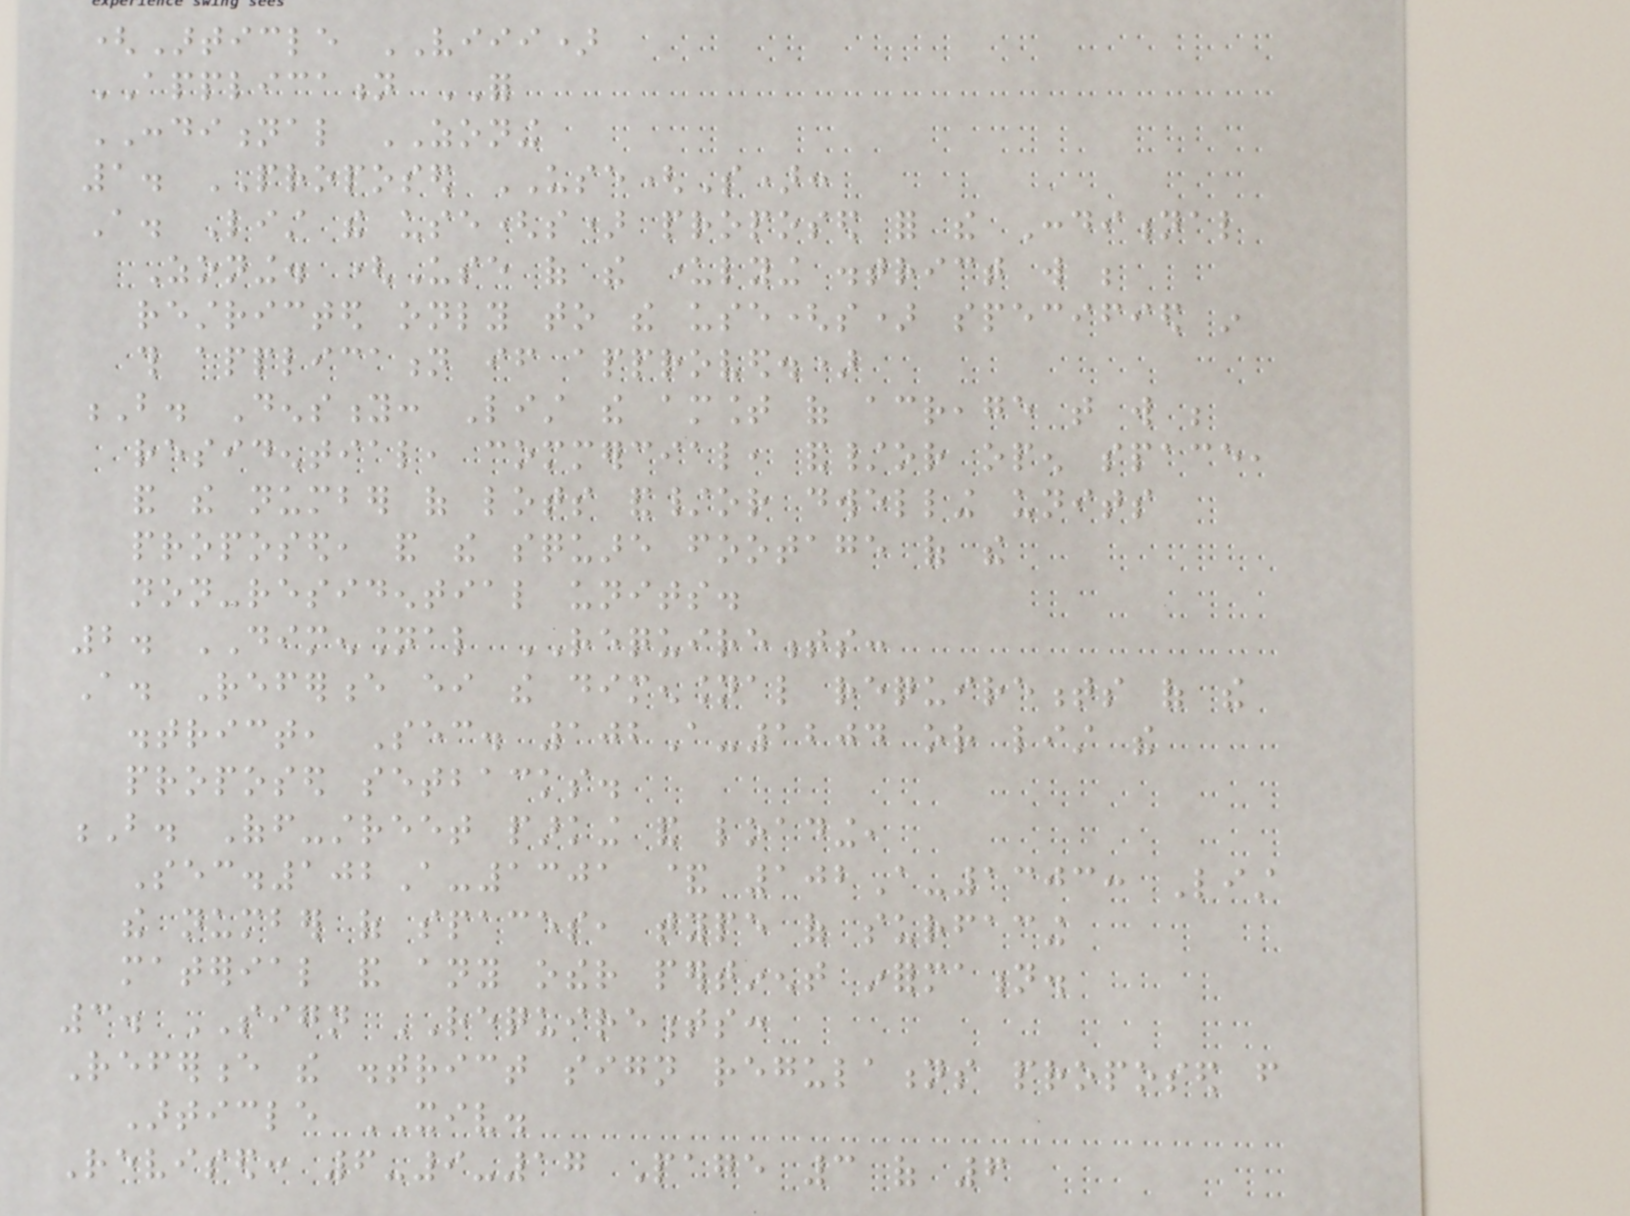(Article VIII)
APPLICATION FOR
CONDITIONAL ZONING
1. PROPOSED USE(S):
A. List the use(s) proposed for the Conditional
Zoning. (Use of the underlying district will be
restricted only to the use(s) specified in
this application if approved.)
B. Density: List the amount of acreage that will be
residential, commercial, and/or open space,
and the number of lots and/or dwelling units
proposed, and the square footage of the
non-residential units.
2. DIMENSIONAL REQUIREMENTS:
A. Reference either the dimensional requirements of the
district, Sec. 102A-1204 or list the
proposed setbacks.
B. Off-street parking and loading,
Sec.102A-1301 & 102A-1303: List
the number of spaces, type of surfacing
material and any other pertinent information.
3. SIGN REQUIREMENTS:
Reference the district sign regulations proposed from
Article XIV.
Revised: 6-9-17 Page 3 of 6
